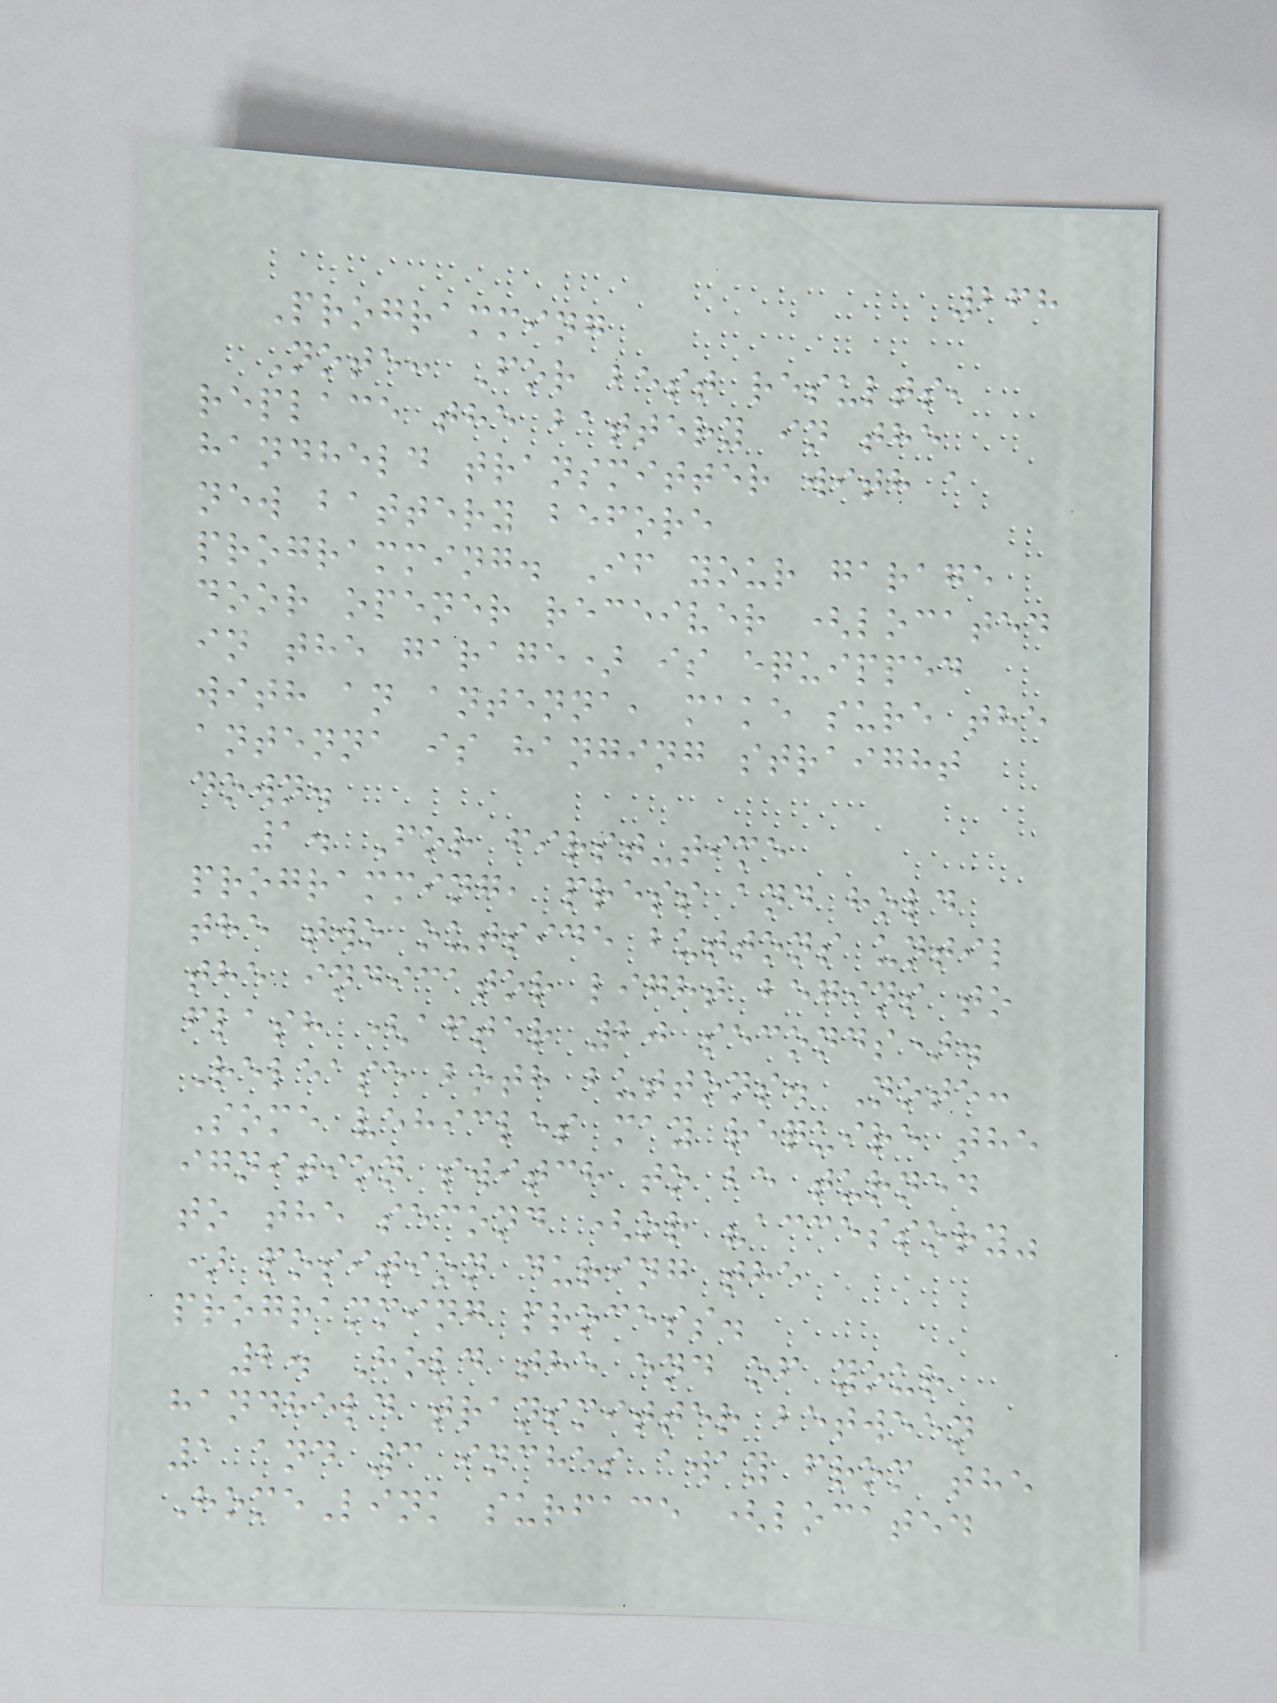268
Programming
Note: For best results,
replace the battery in the
handheld transmitter with a
new battery before
programming. If your garage
door opener receiver (located
in the garage) is equipped
with an antenna, make sure the
antenna is hanging straight
down.
1. For first-time
programming, press and hold
the two outside buttons until
the indicator light begins to
flash (after 20 seconds).
Release both buttons. Note:
Some vehicles may require the
ignition switch to be turned
to the second (or "accessory"
) position during the
programming process.
2. Hold the end of your
handheld transmitter between
1 and 3 inches away from the
HomeLink surface (located
